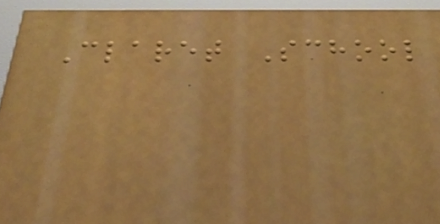Claret School
